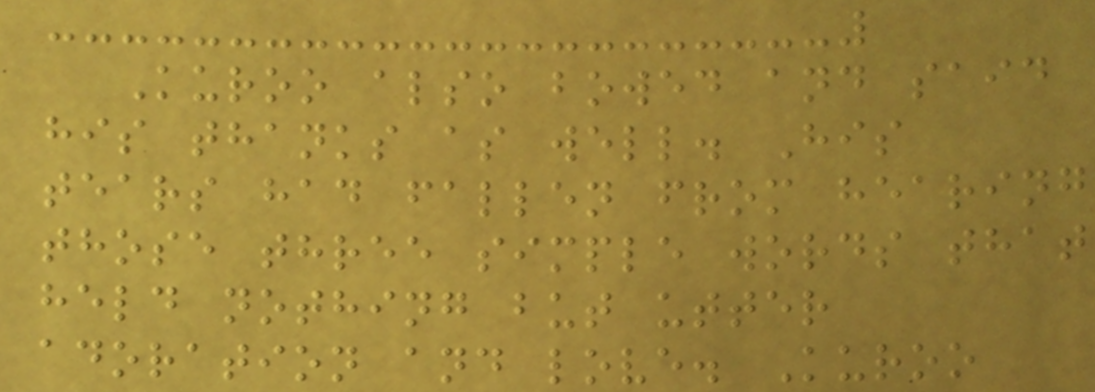Kuroo also bowed and said
his thanks as well. His
tears had fallen from hearing
those three simple words that
held nothing but utter
adoration and love. Kuroo
